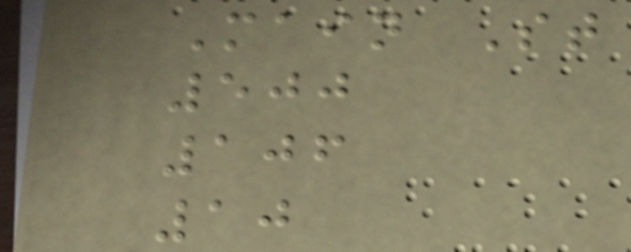Main St
500
106
10
